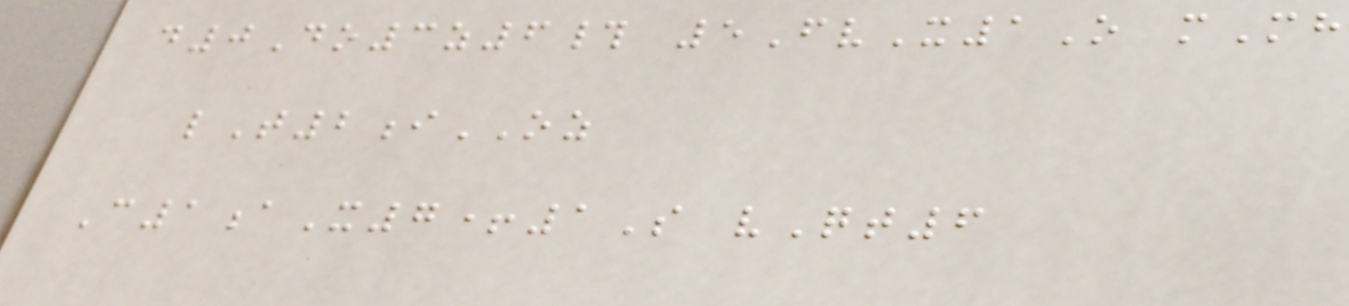d0Do3z6# 5FvX1O mMh
lT2iOZ
C1aX7+1S vQt6
